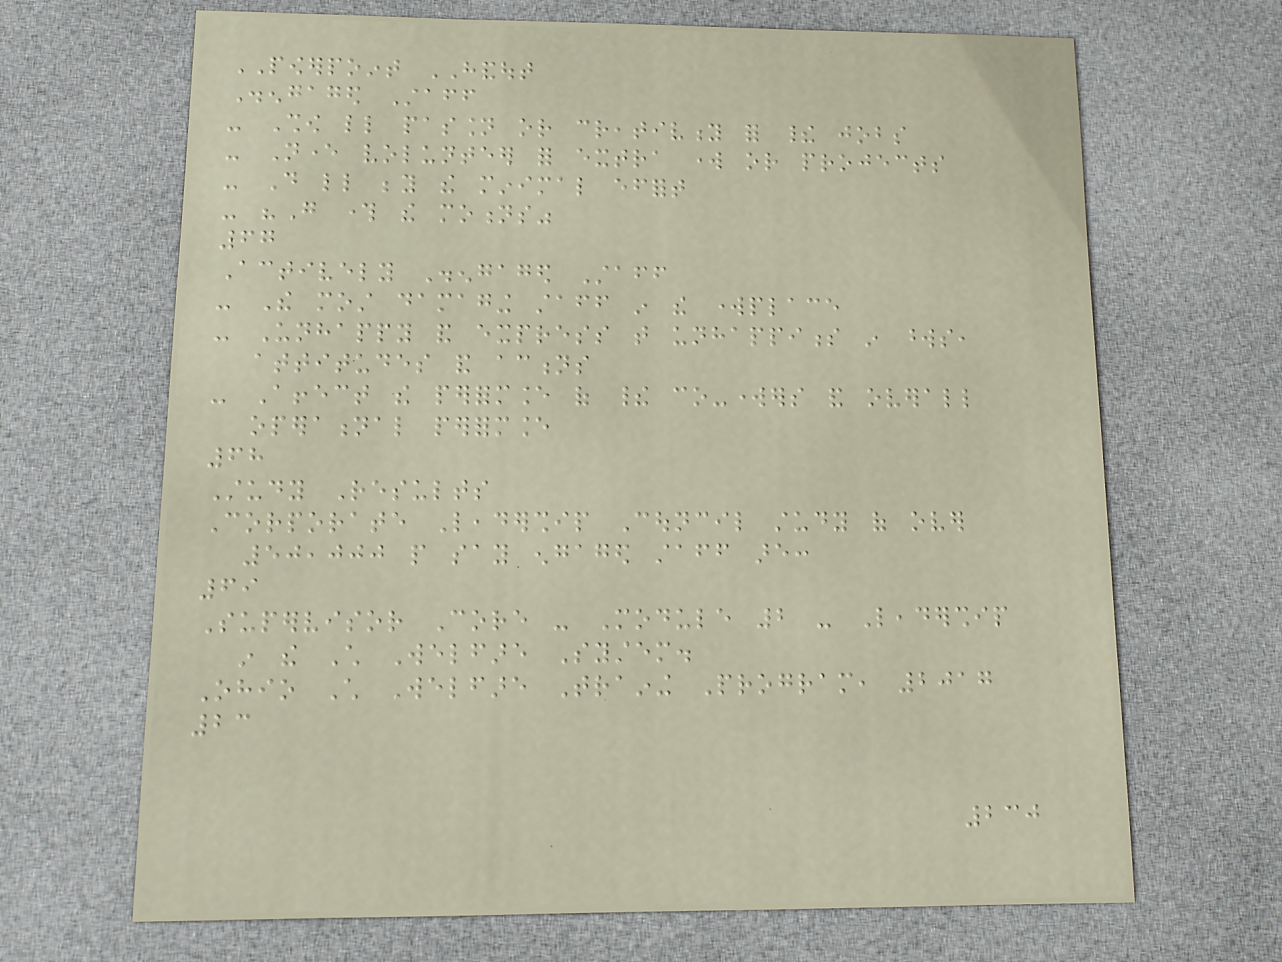POWERPOINT HANDOUT
Disengaged Staff
- Show little passion or creativity for their jobs
- Never volunteer for extra work or projects
- Do little beyond the minimal effort
- "Go through the motions"
67
Actively Disengaged Staff
- The most damaging staff in the workplace
- Unhappy and express that unhappiness in words,
attitudes and actions
- Affect the performance of their co-workers and overall
operational performance
68
Study Results
Corporate Leadership Council study of over
50,000 people say engaged staff are:
69
Supervisor Core - Module 2 - Leadership
in the Child Welfare System.
Ohio Child Welfare Training Program, 2017
23
230
